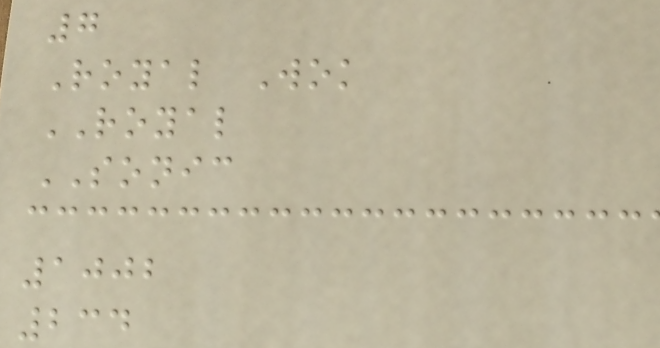7
Royal Wok
ROYAL
SONIC
1002
234
